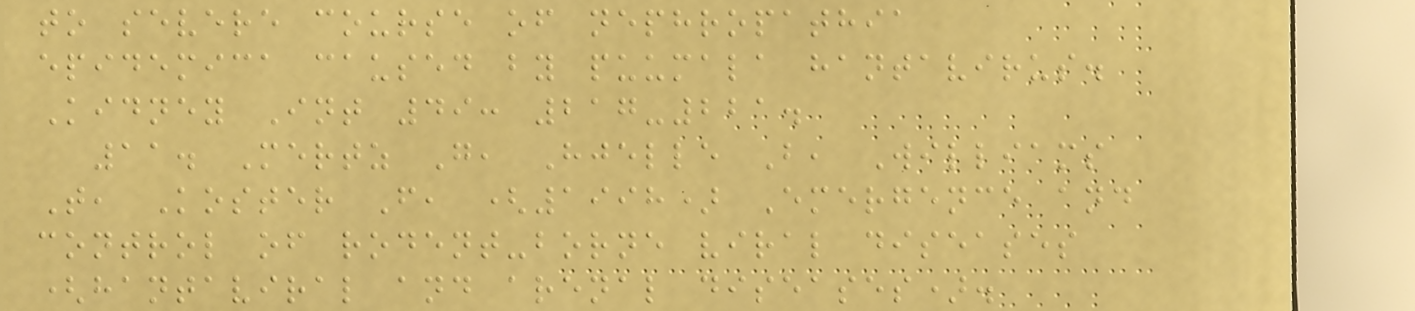to severe course of nephropathia
epidemica caused by puumala hantavirus.
Kidney Int 49: 217-221.
11. Mertz G, Hjelle B, Williams
T, Koster F, (1998) Emergence and
control of rodent-borne viral diseases
(hantaviral and arenal diseases).
